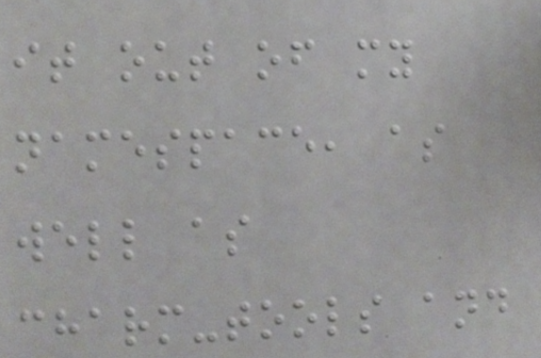it out of my
namespace, as
well as
charm-tools and
